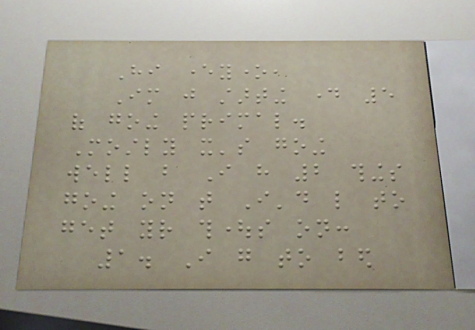Hi everyone,
Im just starting day 5
of going primal.
Mostly it's going
well but I have 2 things
going on that I'd like to
get your thoughts on:
1. I go to bed
